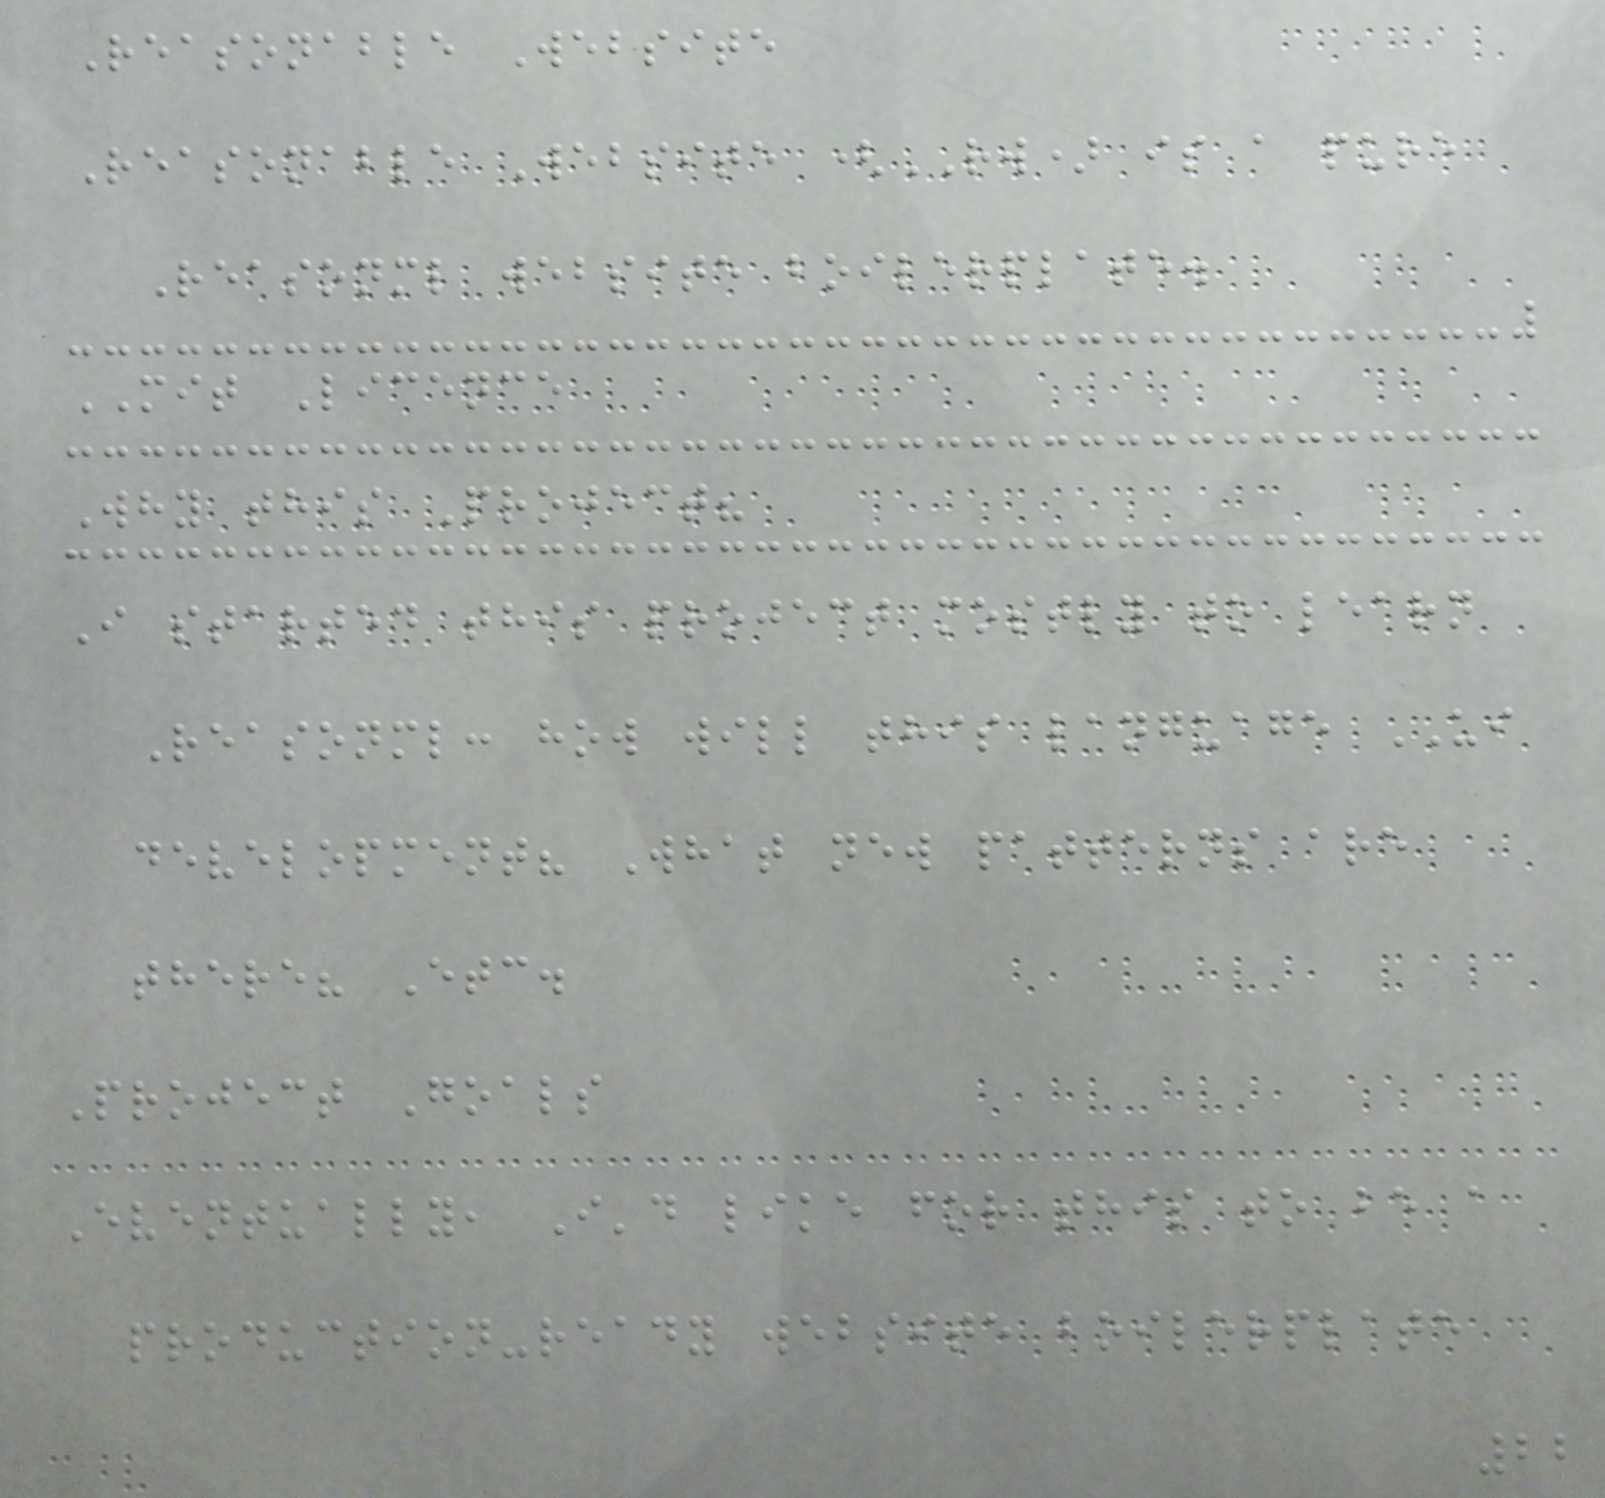Reasonable Website
Reasonable Website (RW) is a pure
Reasonml website boilerplate.
MIT Licence
Why this Project?
I started this project mostly to learn
Reasonml: how will this language UI
development? What new patterns are
there? Etc.
Project Goals
Eventually, I'd like for this to be a
production-ready website boilerplate
22
